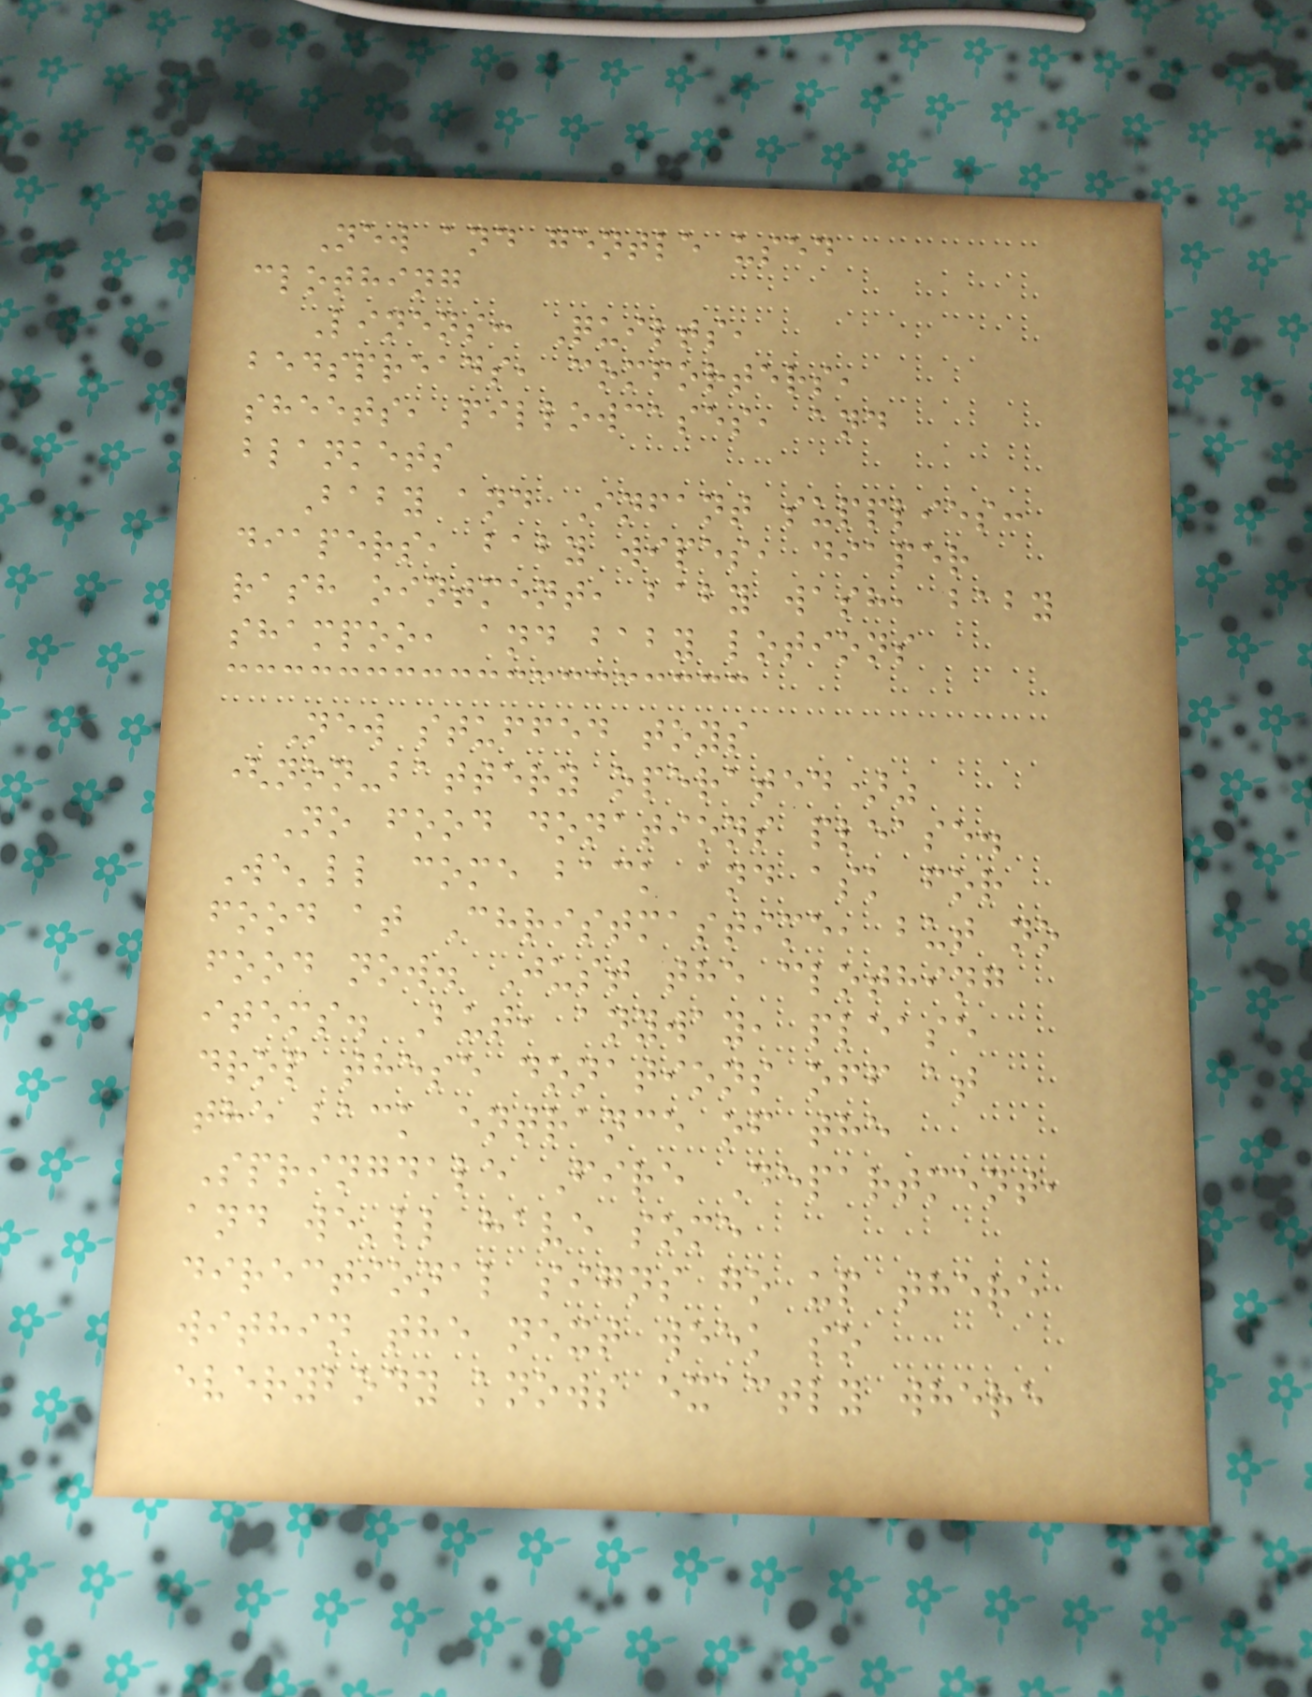New and gentle used
clothing
Linens: Quilts,
bedspreads, comforters,
sheets, pillowcases, and
blankets
Baby and Infant supplies:
diapers, baby wipes, diaper
rash ointment, baby wash, baby
shampoo, and baby lotions
New stuffed toys
(non-battery operated)"
No food donations please.
We'll come back and ask for
food at Christmastime, but no
food now. Just the clothing
items. But, anyway, please
drop these donations off at
the back entrance of the
Springdale Fire Department,
and we'll have some
directional signs go up there
within the next week so
everybody knows exactly where
